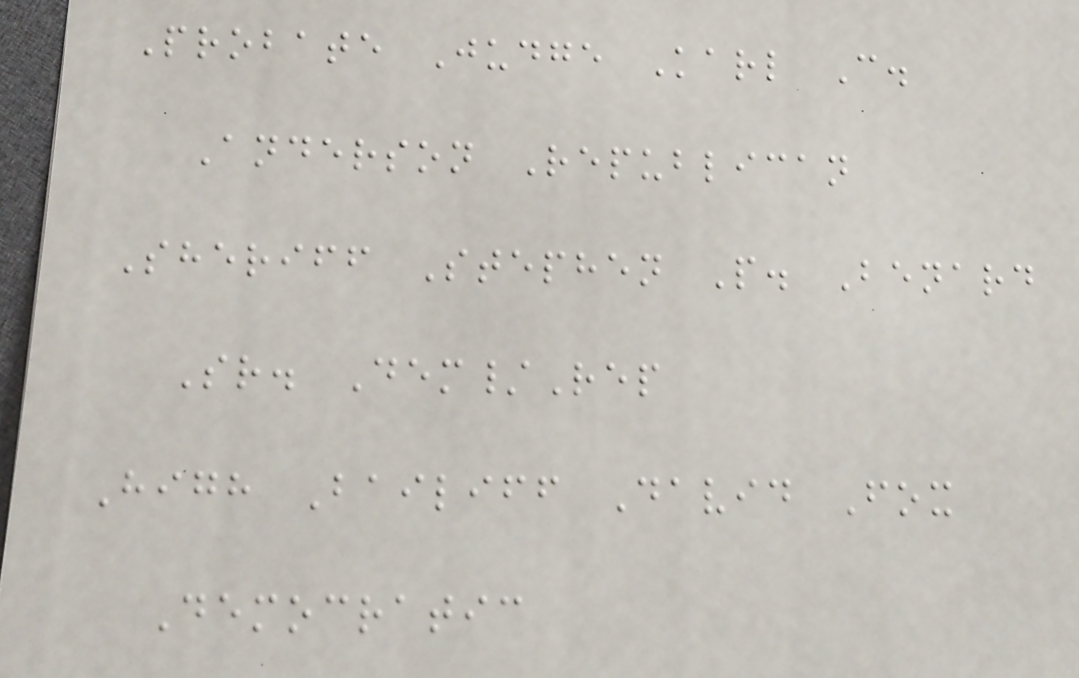Probate Judge Karl C.
Anderson Republican
Sheriff Stephen P. Benard
Sr. Dem/Rep
High Bailiff David Fox
Democratic
